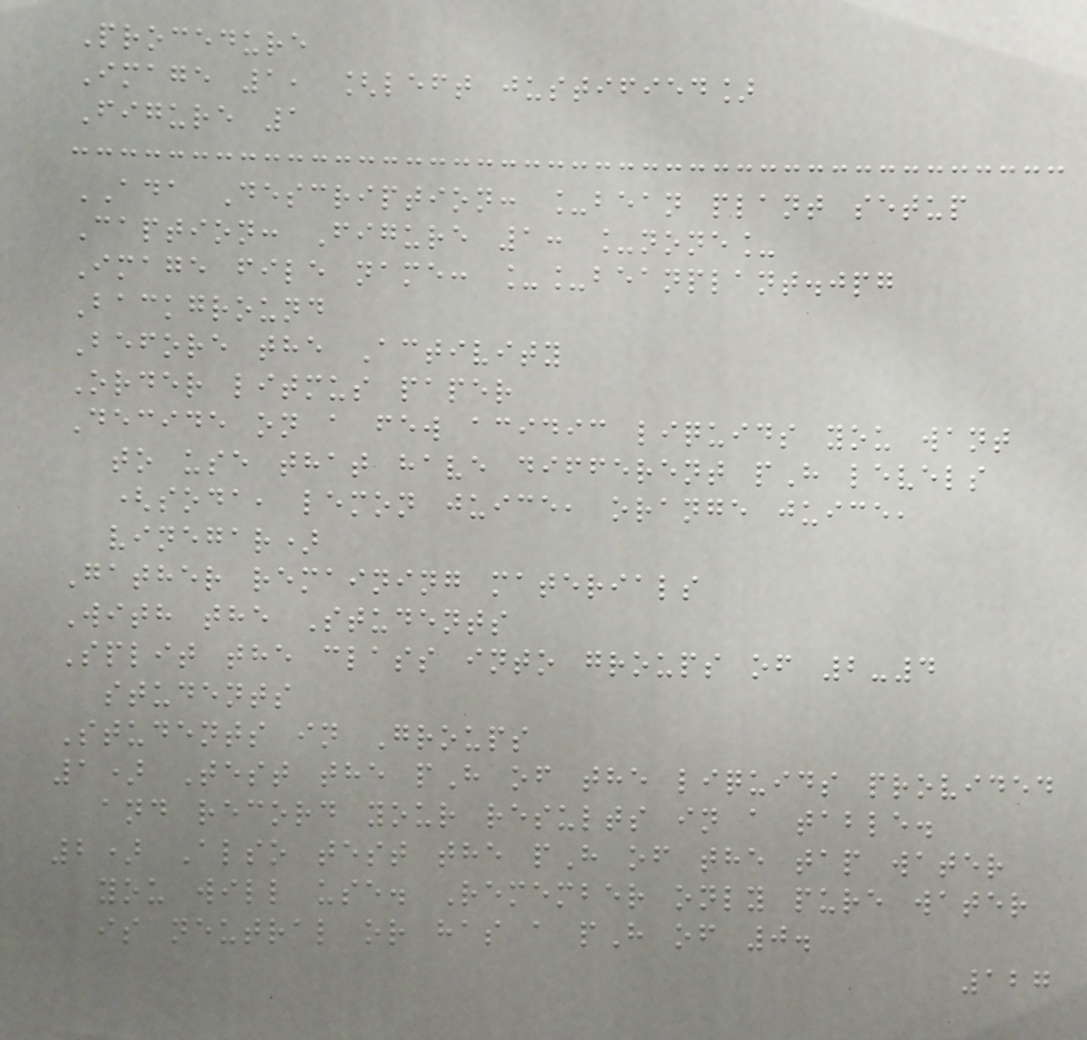Procedure
Image 1, [left justified]
Figure 1
ADA Description: _bean plant setup
Caption: Figure 1: _none_
Image file name: __beanplant.jpg
Background
Before the Activity
Order litmus paper
Decide on a few acidic liquids you want
to use that have different pH levels
(soda, lemon juice, orange juice,
vinegar)
Gather remaining materials
With the Students
Split the class into groups of 2-4
students
Students in Groups
1) Test the pH of the liquids provided
and record your results in a table.
2) Also test the pH of the tap water
you will use. Remember only pure water
is neutral or has a pH of 0.
127
